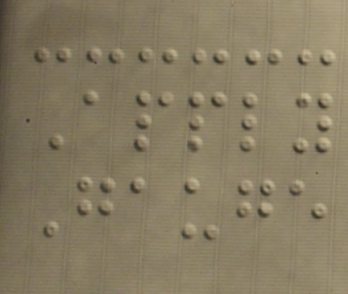Apply
Gauge
